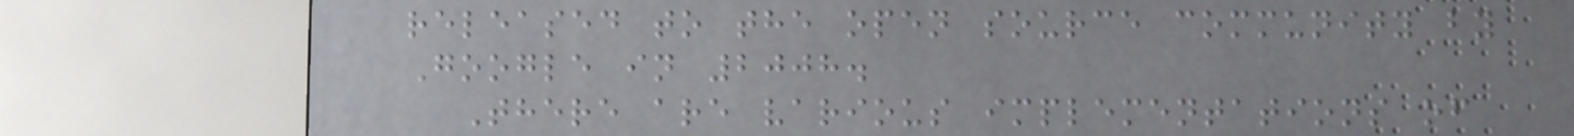released to the open source community by
Google in 2008.
There are various implementations of
